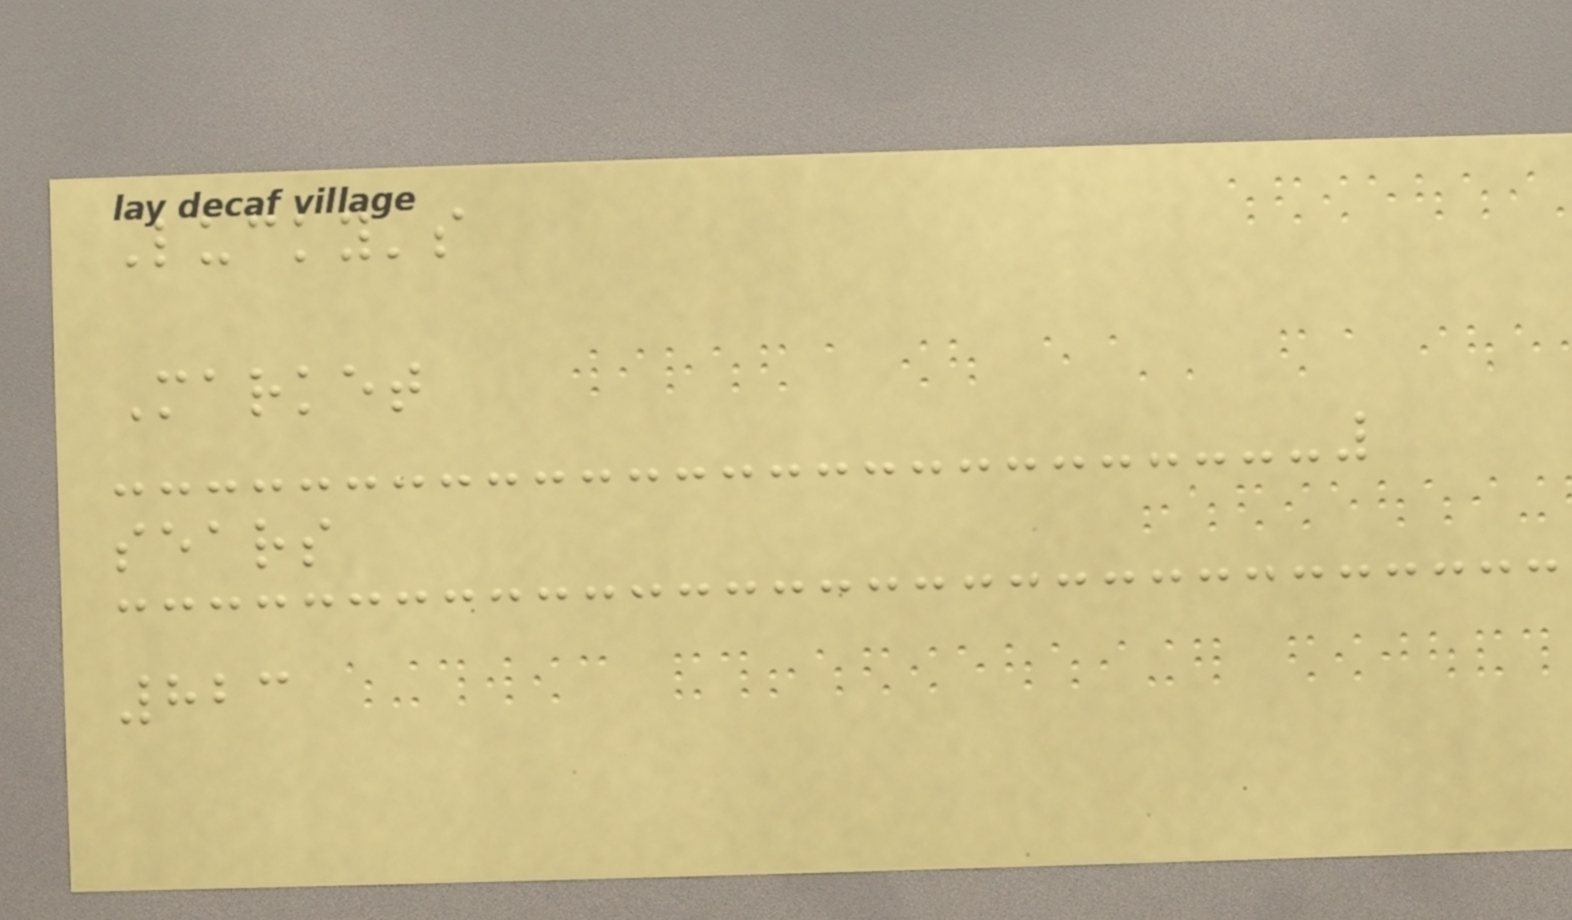Lucky's
Market
sears
823
